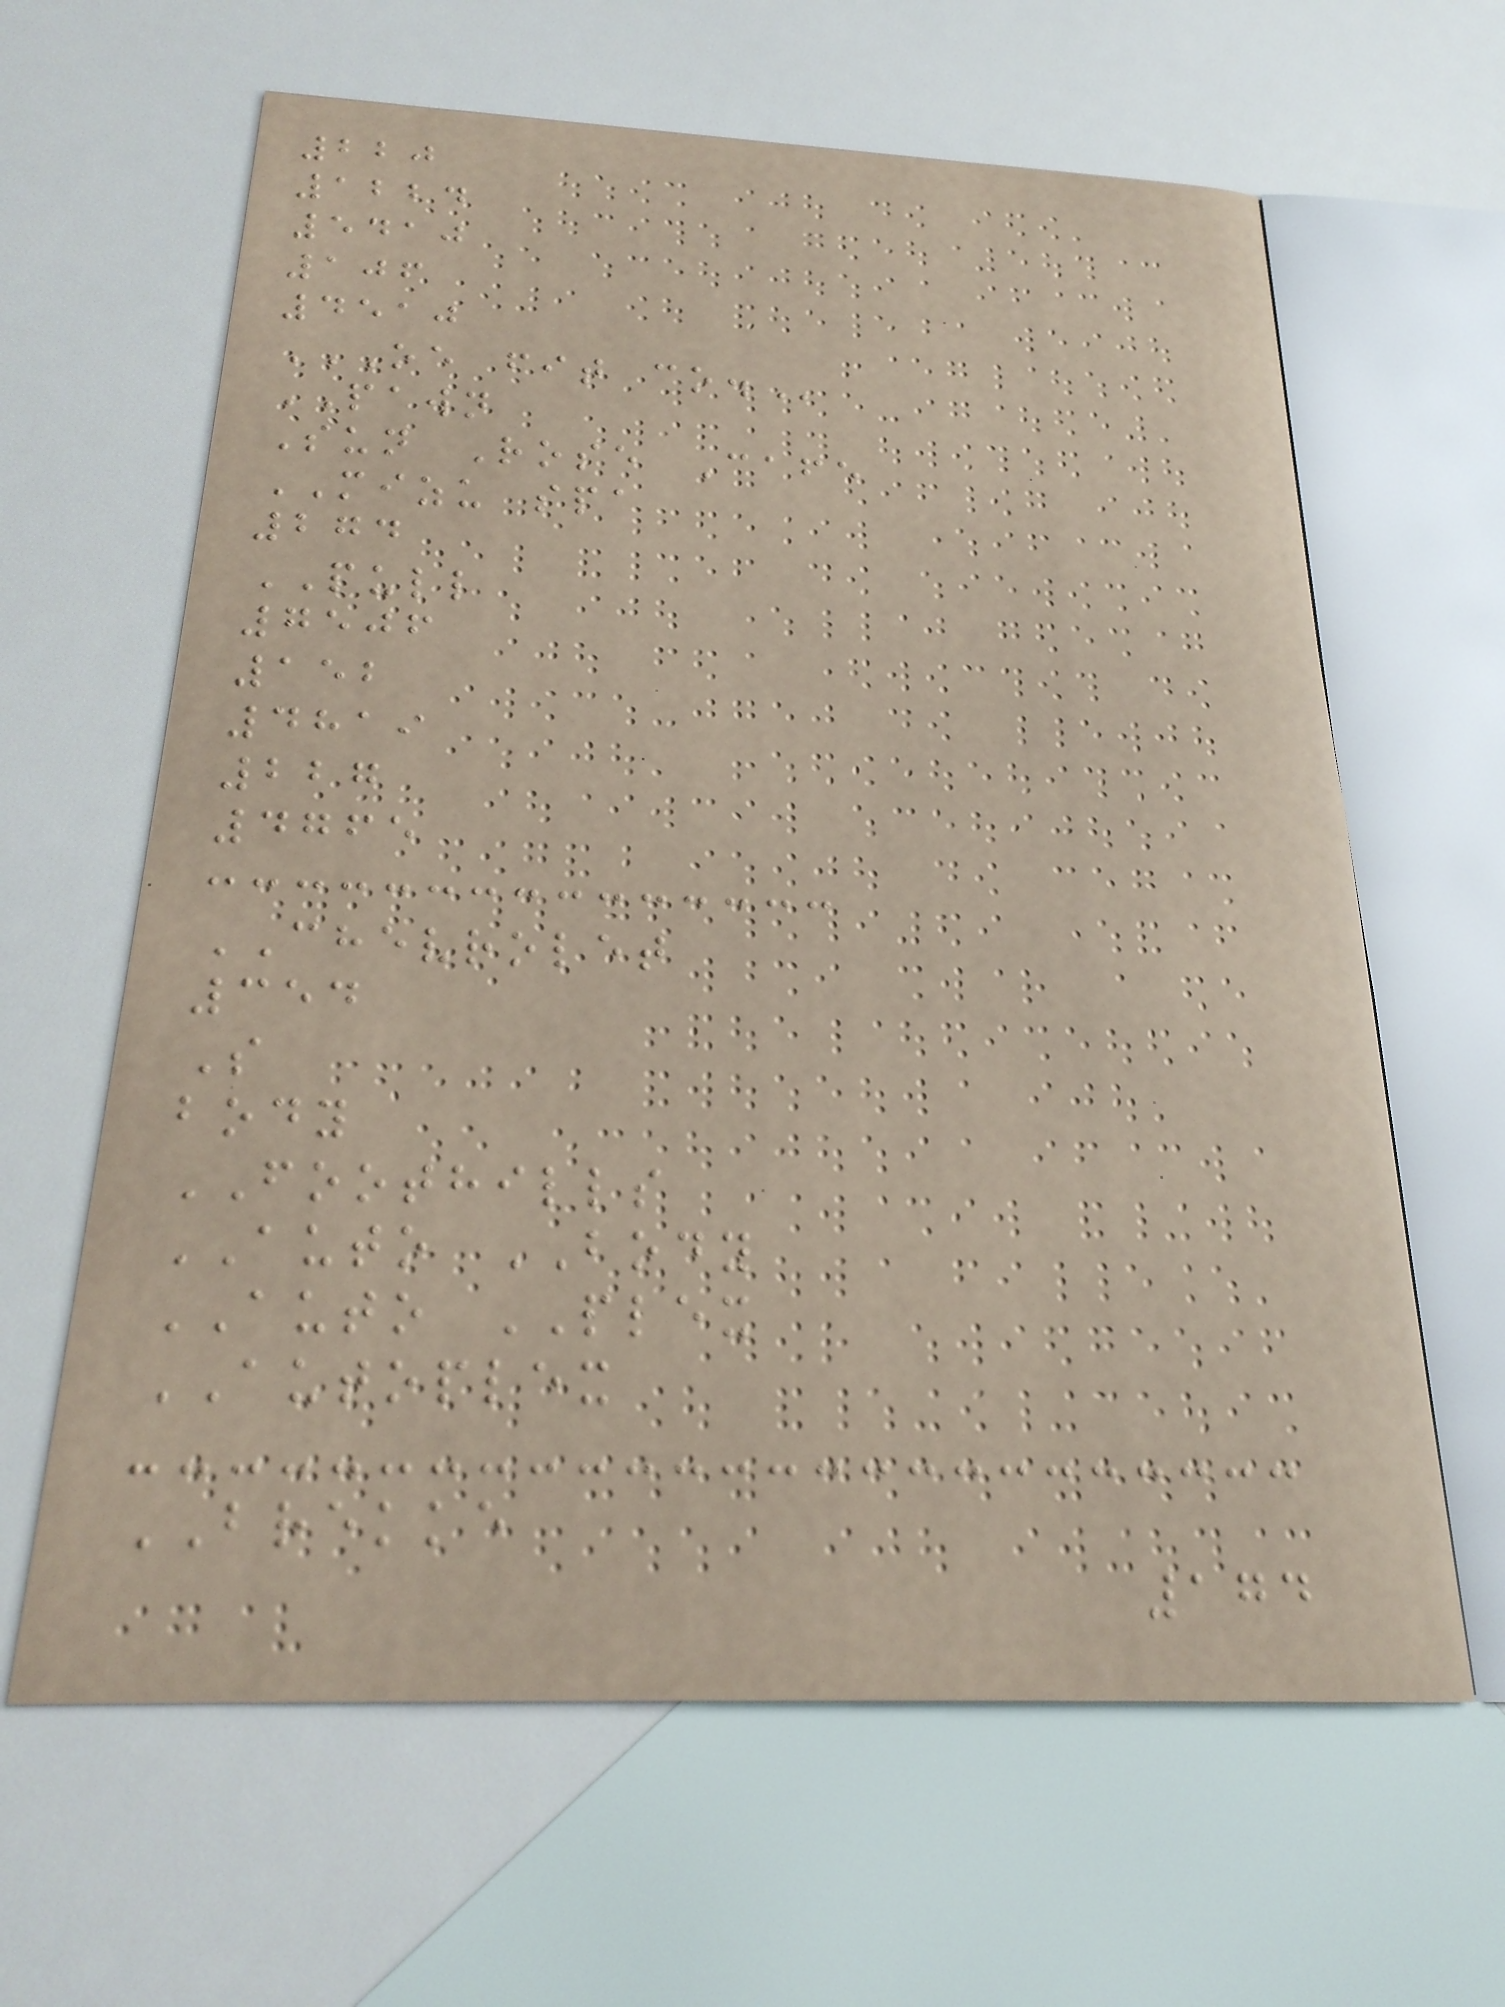220
1224
5410
106
4510
OE FIT CO.
PAWN
Sun Rose Cafe
MIZU spa
274
PULL
7506
152
4819
227
4765
CHEVROLET
354
S
body
FOOTHILLS
AUTO BODY
AUTO PLEX
AUTOPLEX
BREKKE
174
